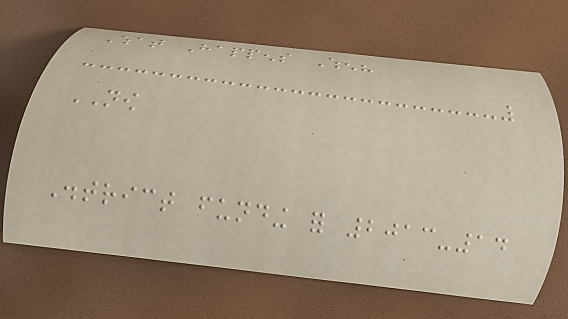What Happens When?
NOW
District funding for 2013-14
